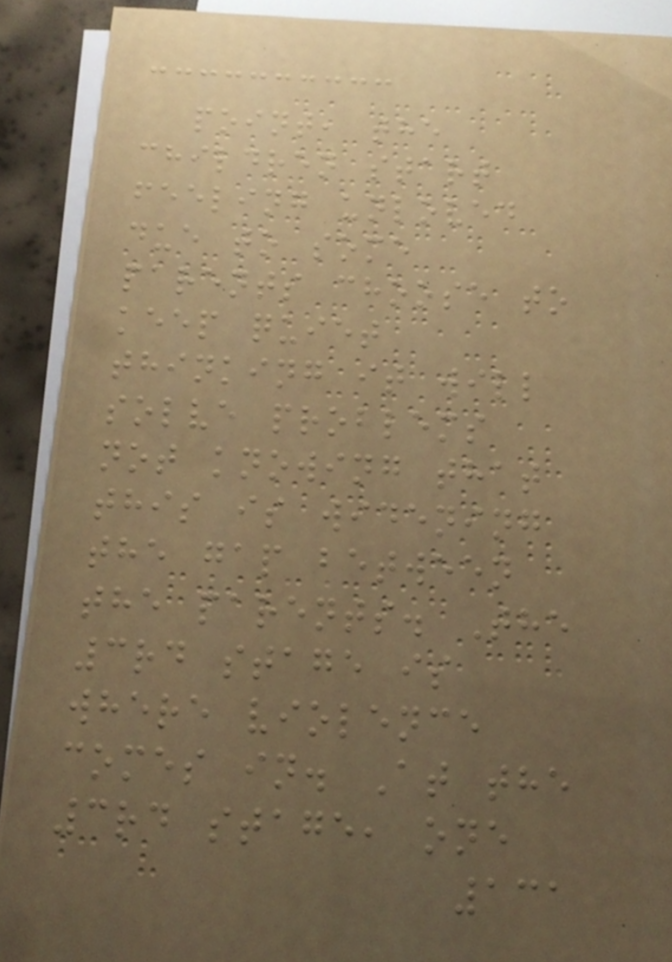point, the
children start
feeling unloved
due to some
parents choose to
keep quiet
thinking it will
solve problems
not knowing that
this is widening
the gap between
the parents. The
3rd stage is
where violence
comes in. At the
3rd stage, one
131
